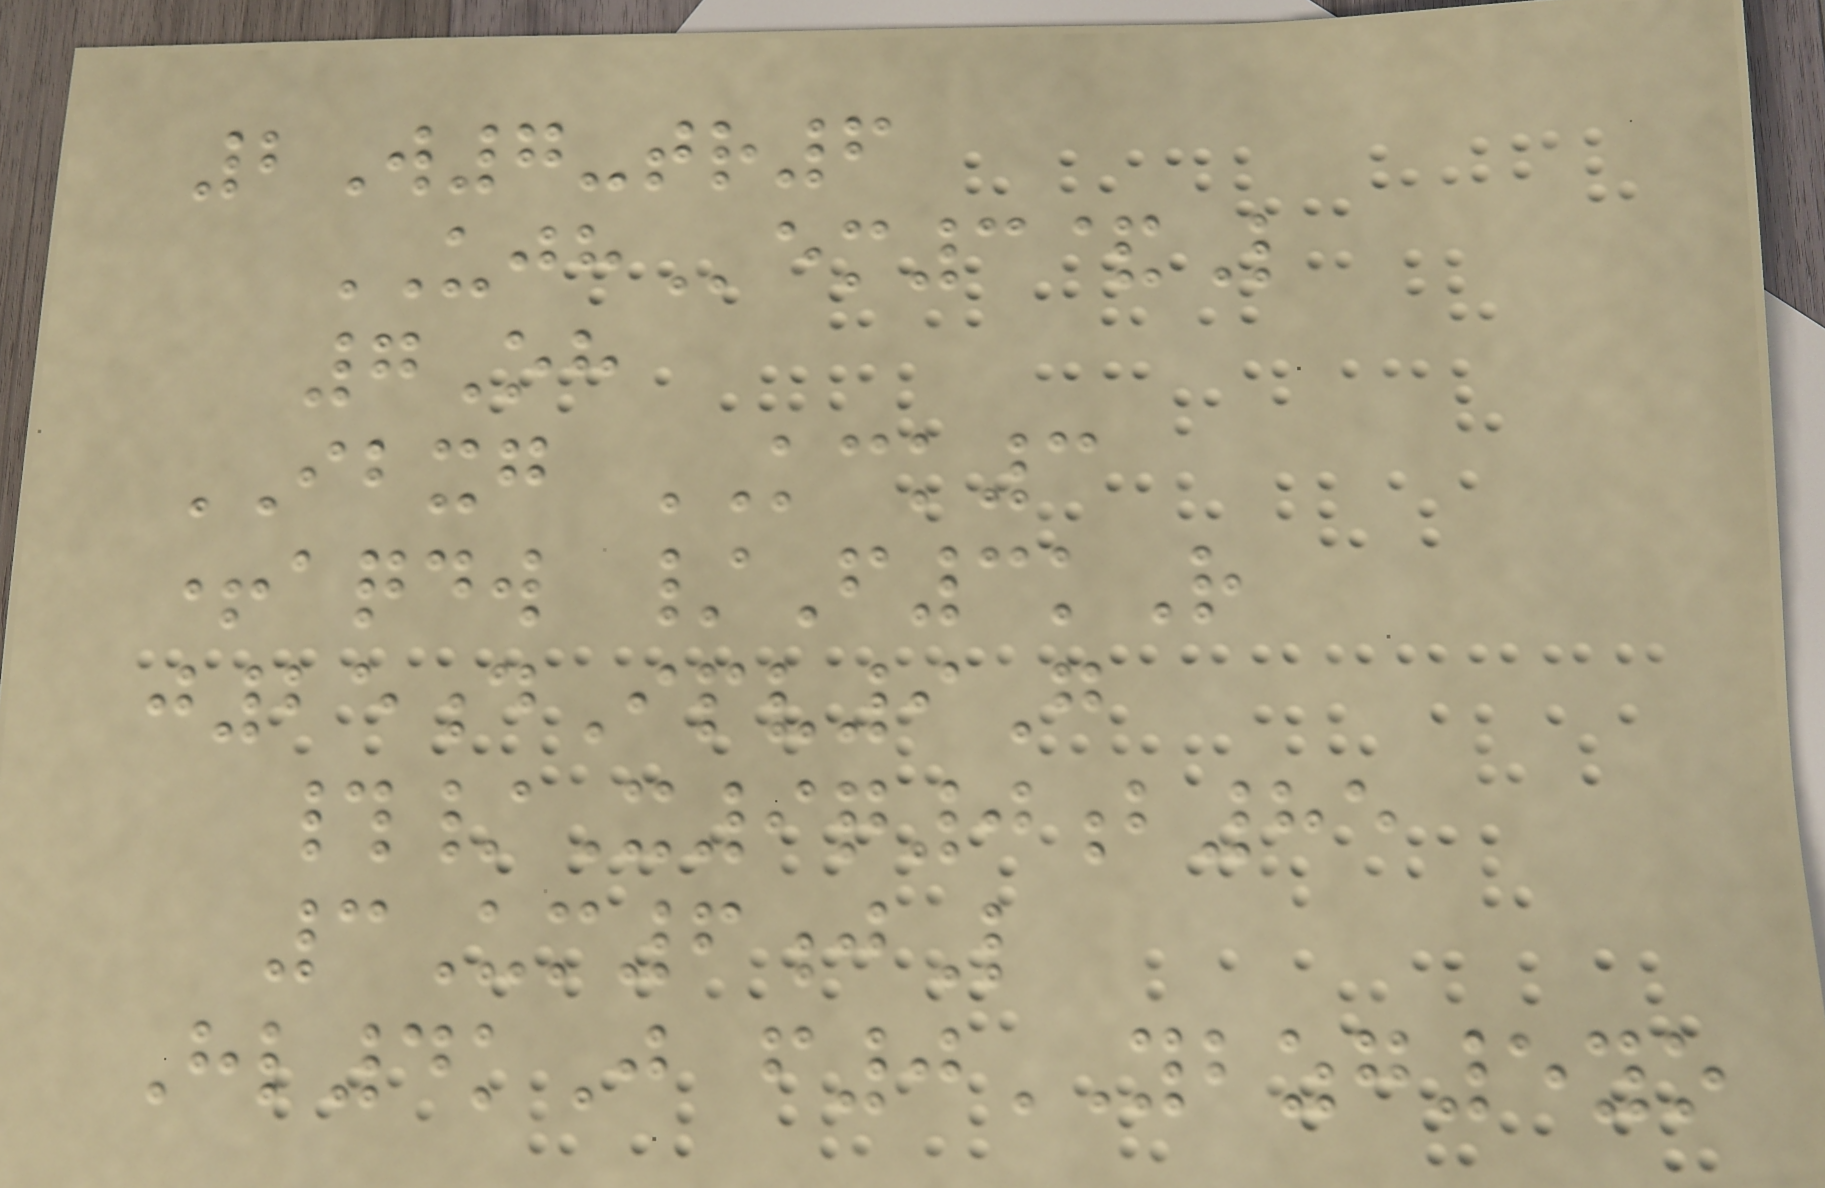2W7-tr6
UJHem3&L
7Oh
IBXG KCK3
+aqdw /F3kR
j25dIpv9G
#/X9q0b85
3Um6jL
Hl4kJ f0YBZG5yo
